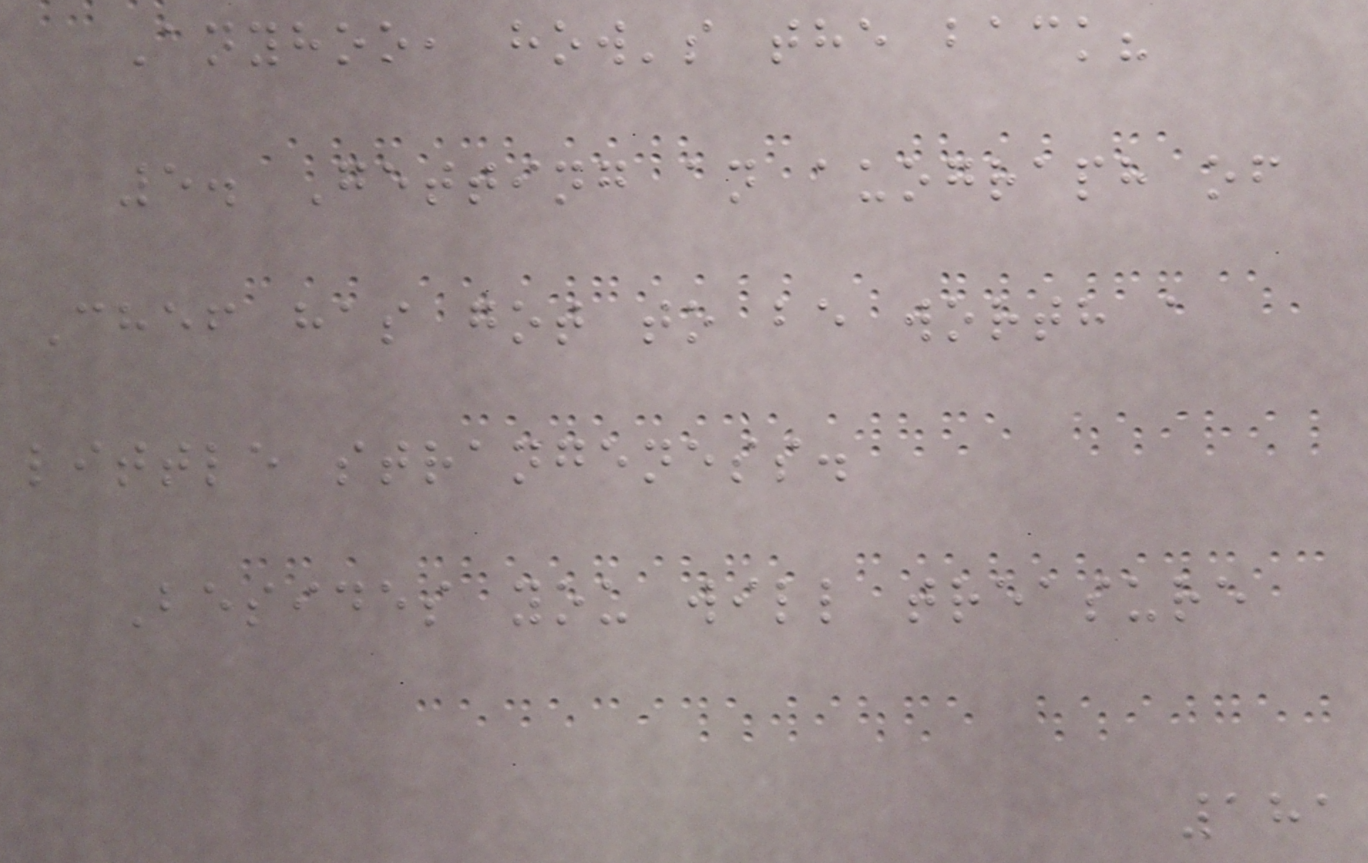Anyhoo, how's the back?
5. Getting an auograph of
Chef has got to be worth a
little strangeness.
Besides you will treasure
181
